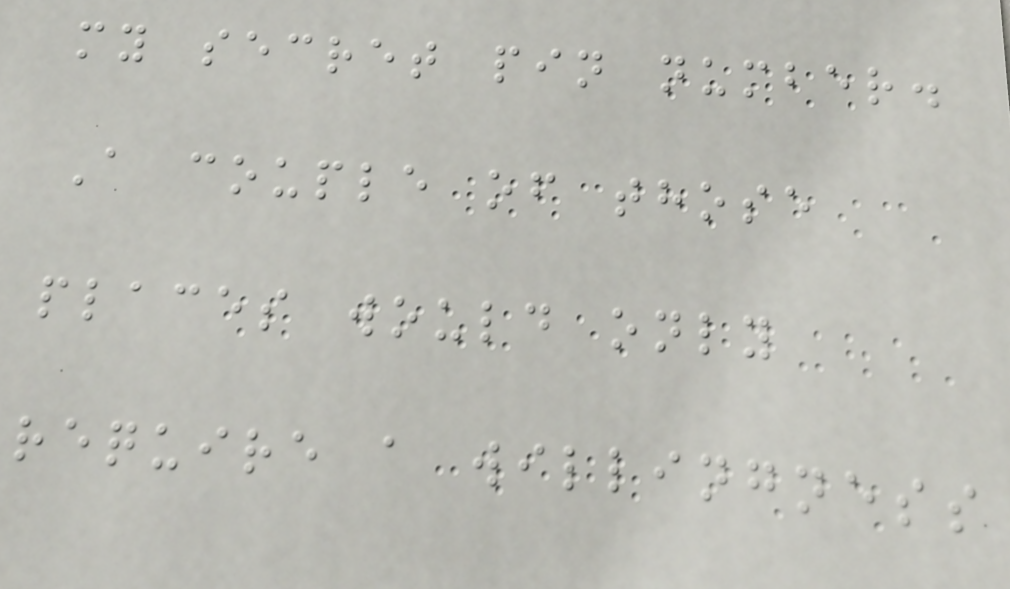my secret pin number.
A couple of those
places would only
require a willingness
